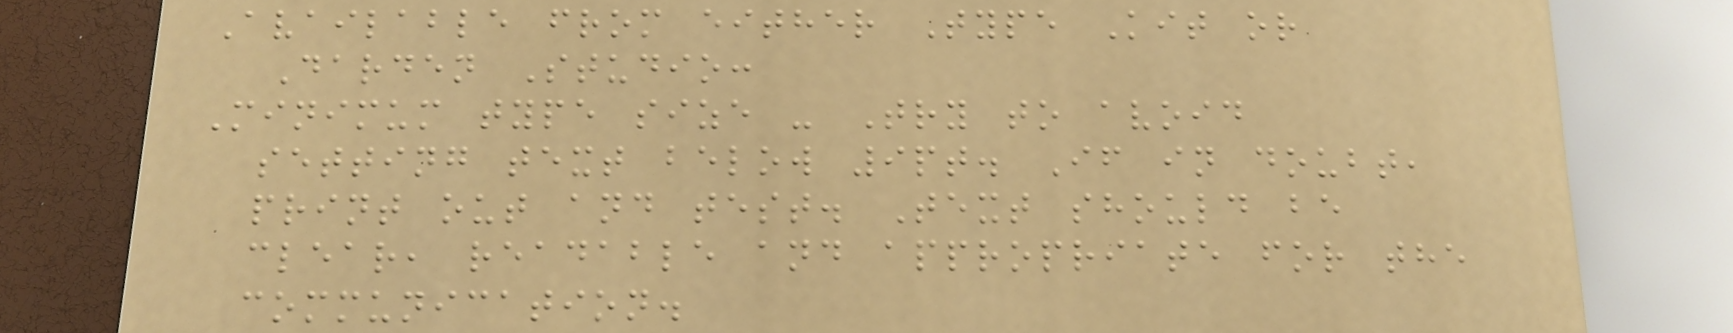Available from either Type Kit or
Darden Studio:
Minimum type size - Try to avoid
setting text below 9pt. If in doubt,
print out and test. Text should be
clear, readable and appropriate for the
communication.
